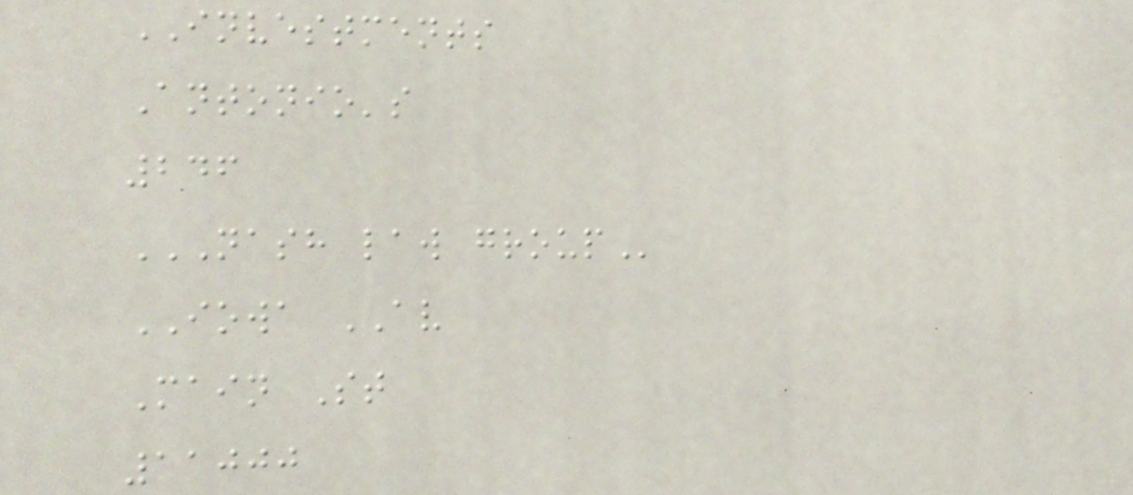INVESTMENTS
Antonio's
246
NASH LAW GROUP
IOWA AV
Main St
11000
